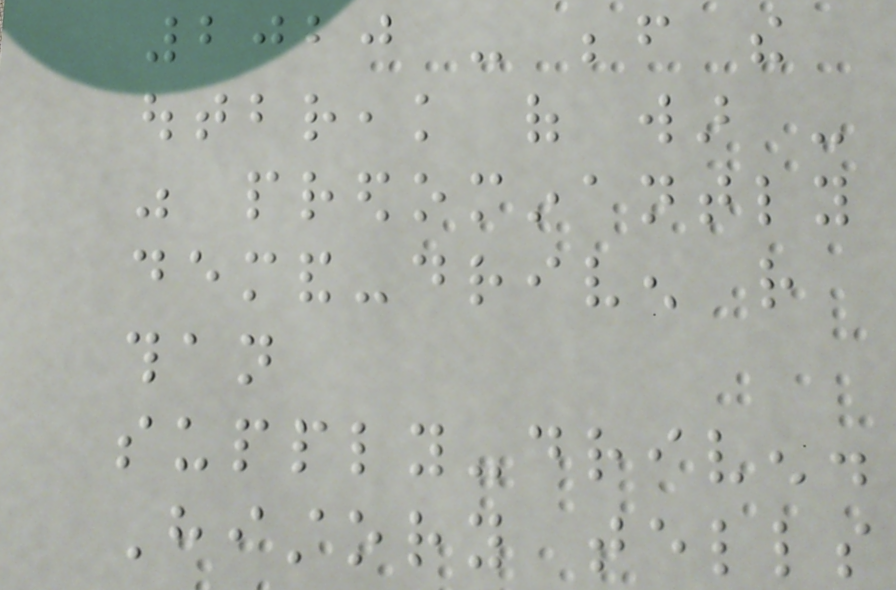2020 - before the
outbreak of war -
was predominantly
demand-driven rather
than
supply-driven.
History tells
